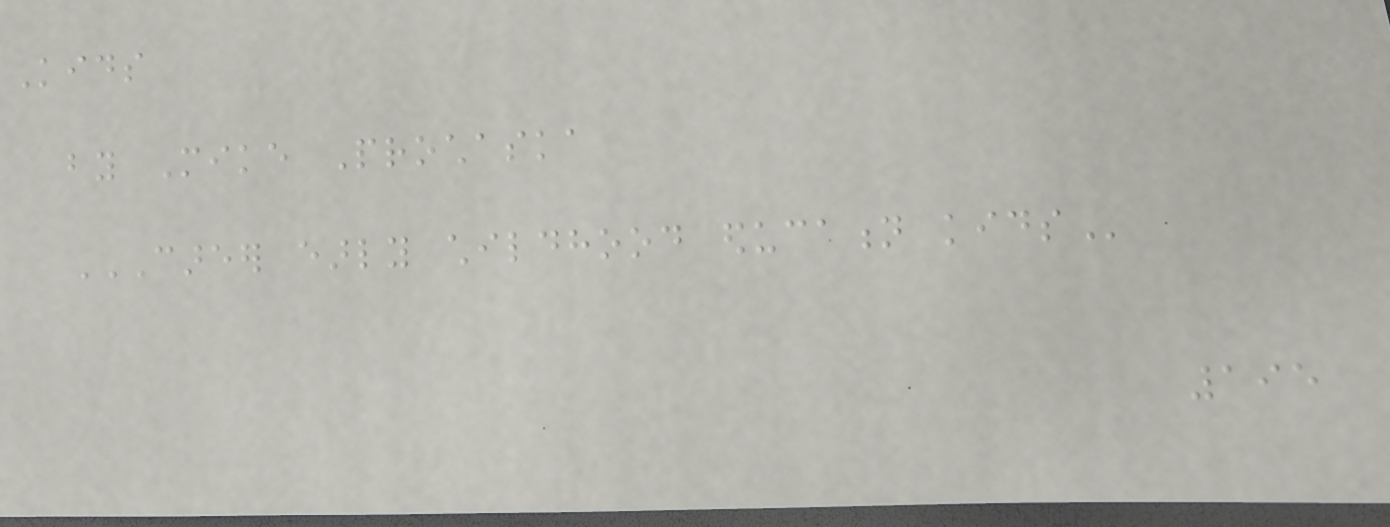Kids
by Mike Prochaska
CAREER EARLY CHILDHOOD EDUCATION KIDS
195
